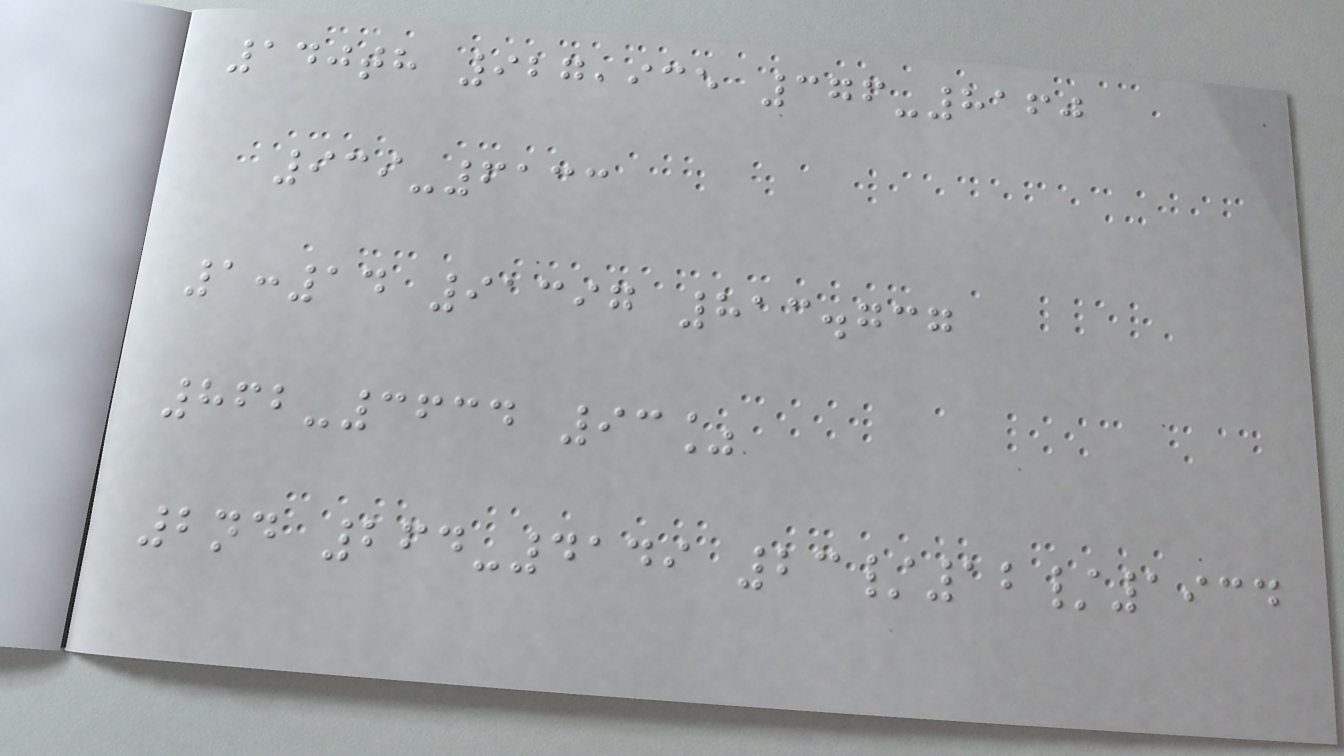140th 927,935 376-8160
939-6133
1:14 91397 813.737
862-3634 93%
2nd 264-4149 23/12/1934
